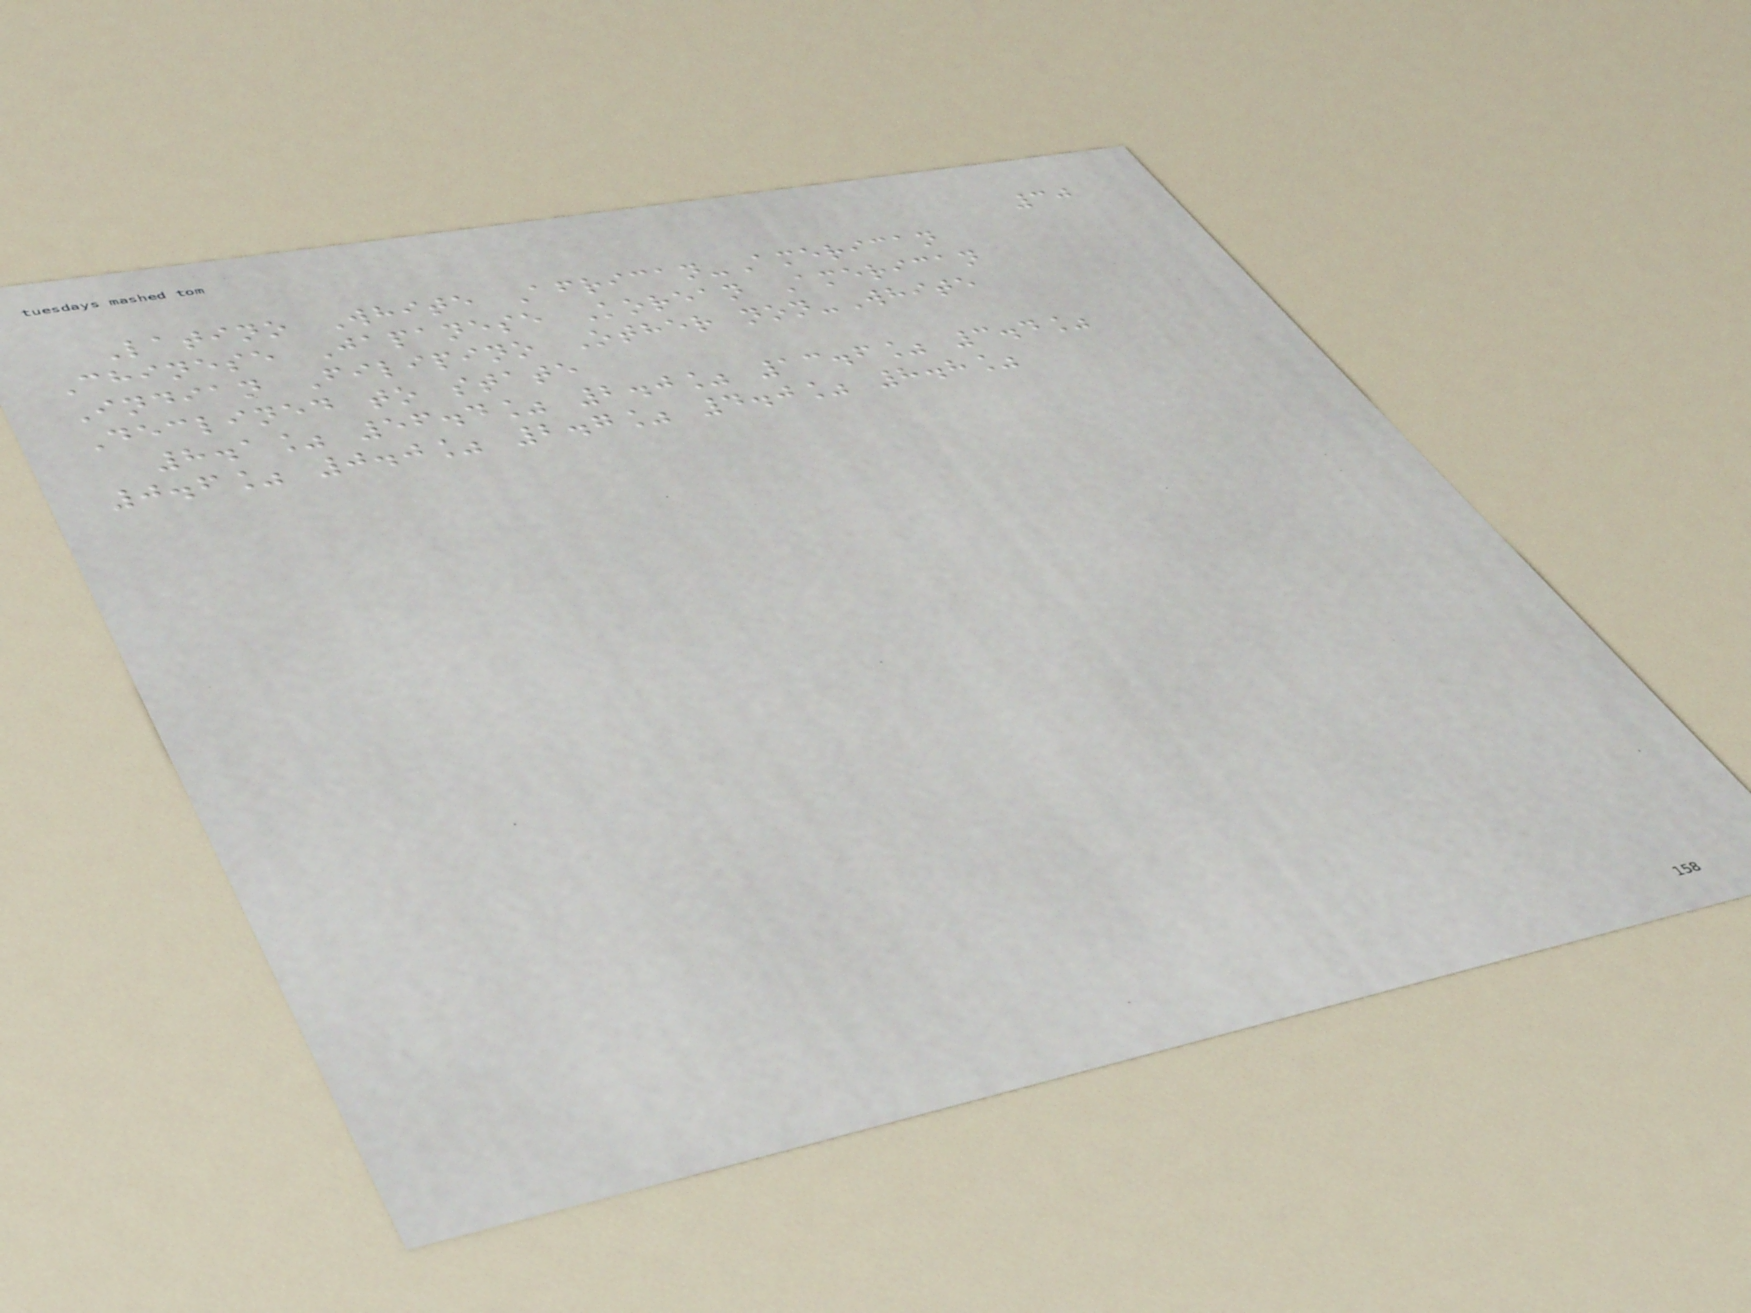30
Latino White African-American
Chinese Japanese Korean American
Indian Filipino Other non-White
Declined to state
8.1% 56.4% 2.0% 13.6% 3.4%
0.6% 0.0% 2.7% 4.0% 8.8%
